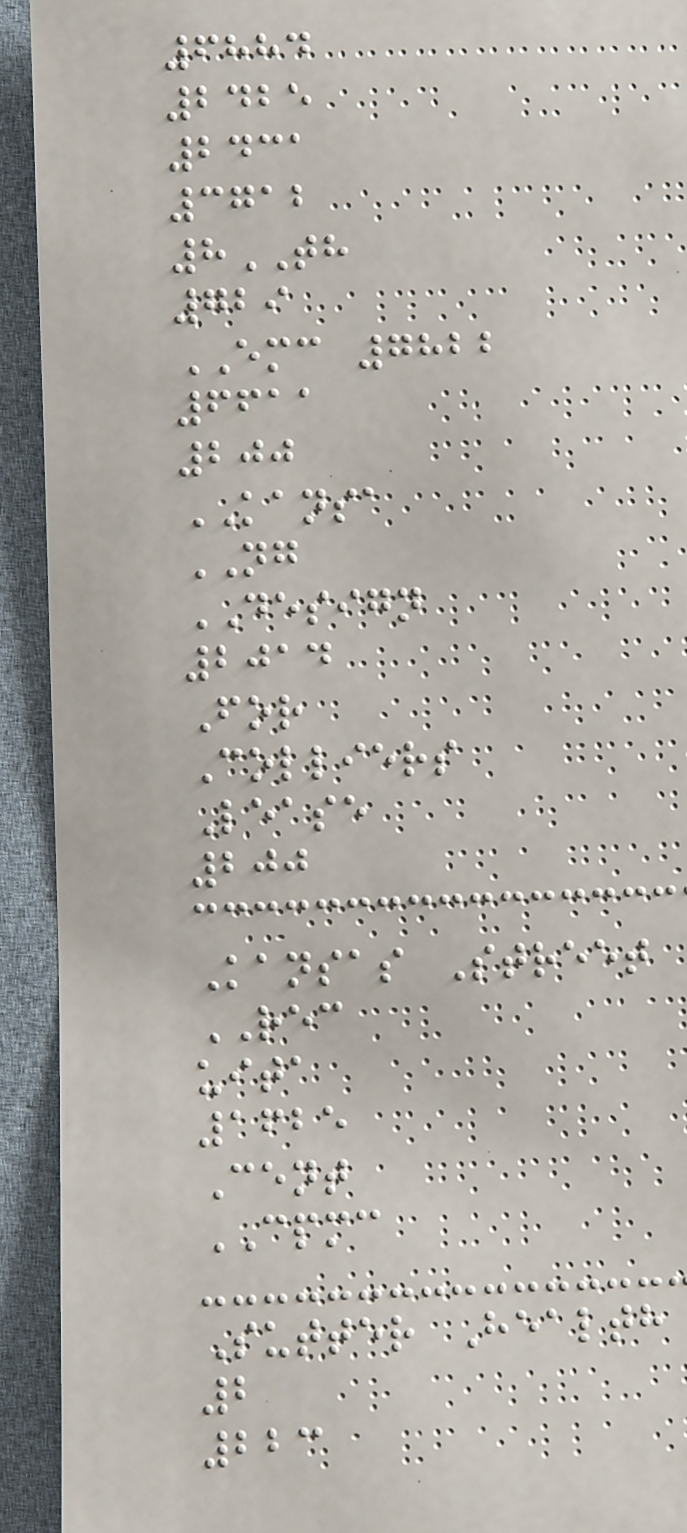6884
2425
2431
3712
8TH
729
EMC 7822
6611
200
KANSA
NG
DESIGN
2014
For
Colliers
Lease
200
Kansas Street
REC
uita
1625
Cent
CPMC
Sutter Health
2
223
